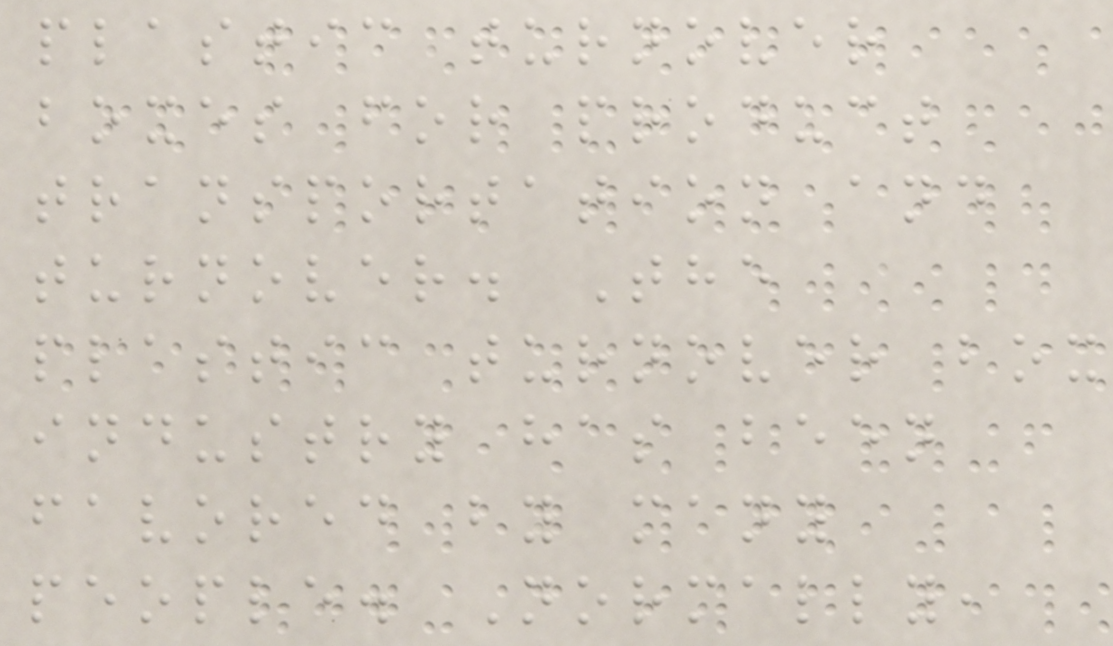plastic turnover
boxes for product
transportation and
turnover. The
plastic turnover box
industry has been
favored by many
people. Normally,
